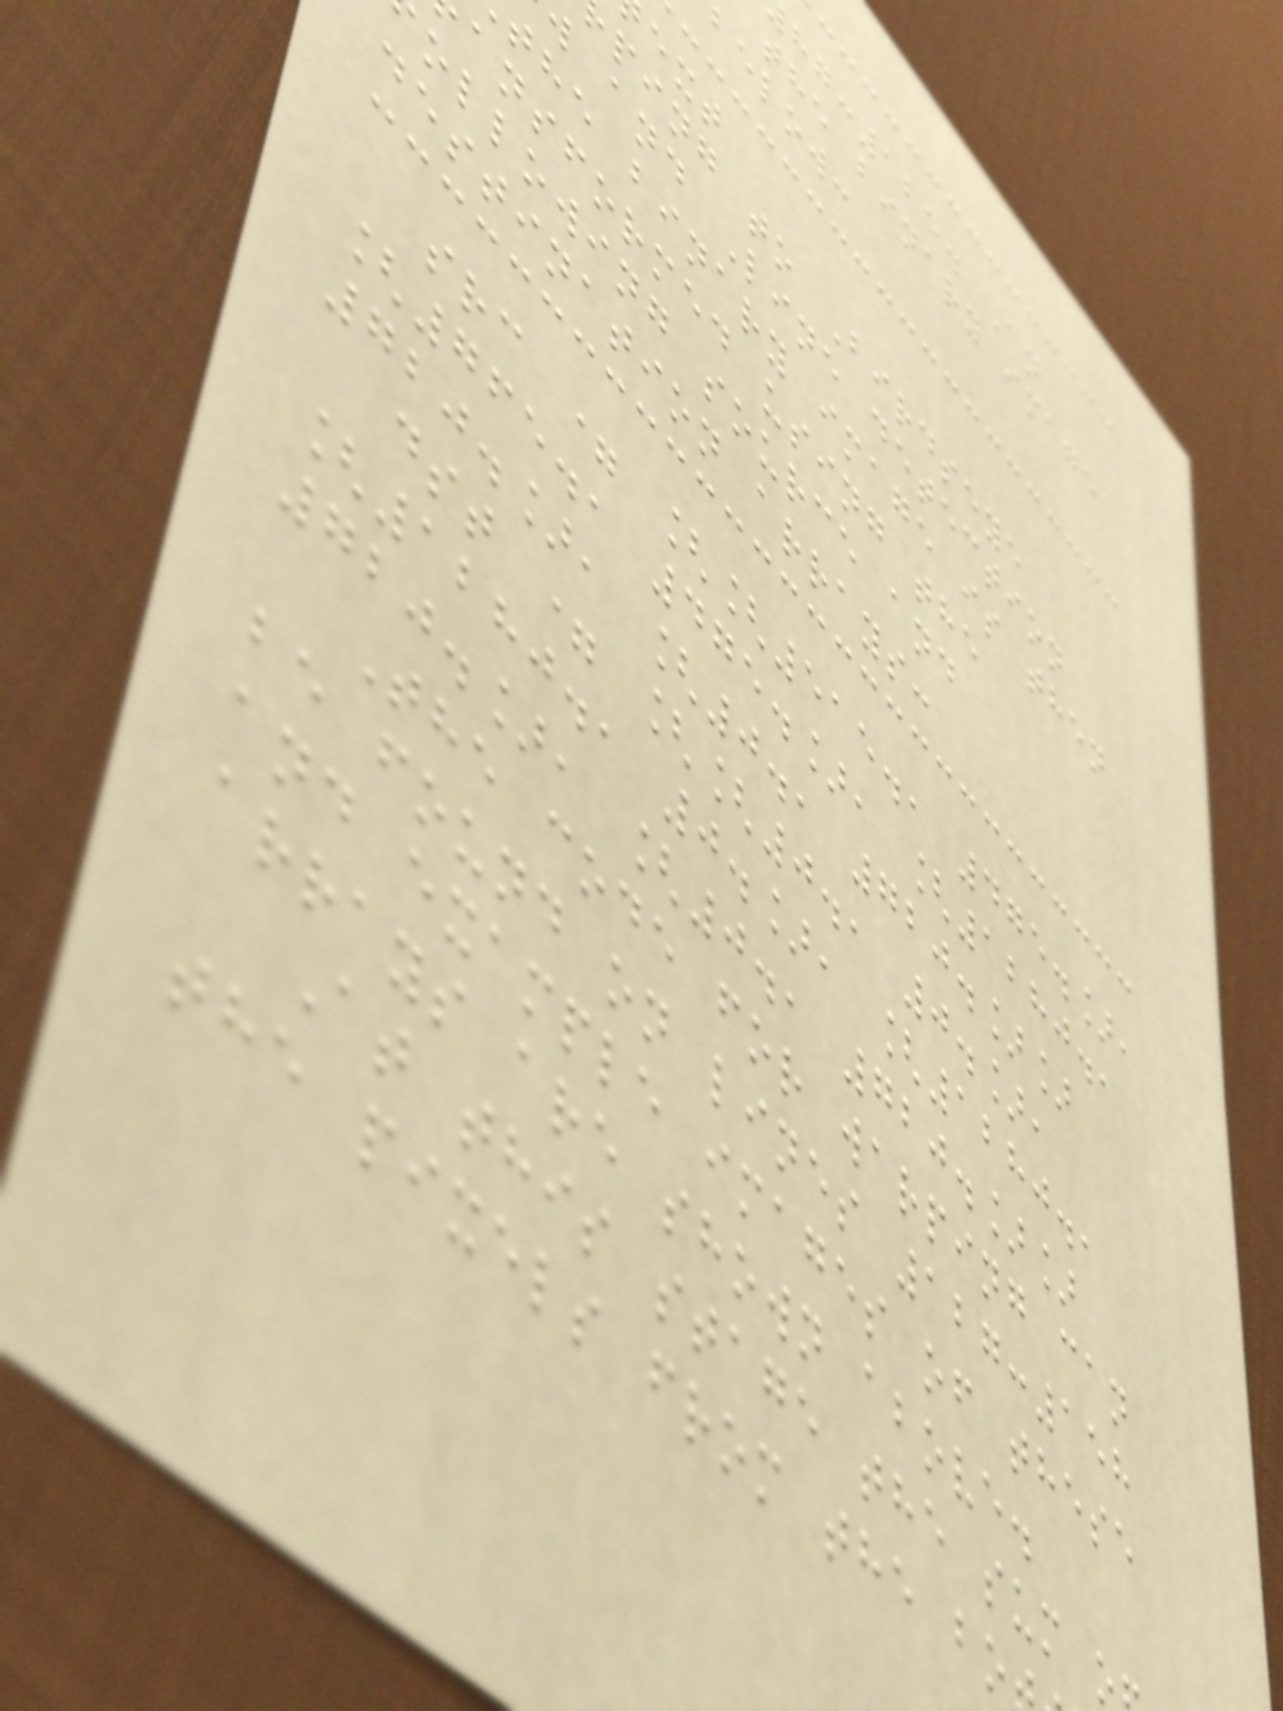:125. An
the binary image
below:
ping to Birdseye
w and Line detection
the binary image is then
ansformed using the
ollowing source and
destination arrays:
src = [[515., 475.],
[765., 475.], [1280.,
720.], [0., 720.]]
dst = [[0., 0.],
[1280., 0.], [1280.,
720.], [0., 720.]]
The code for warping can
be found on lines 127:158
and example images of these
arrays are shown above.
At this stage the sum
the pixels from the bo
